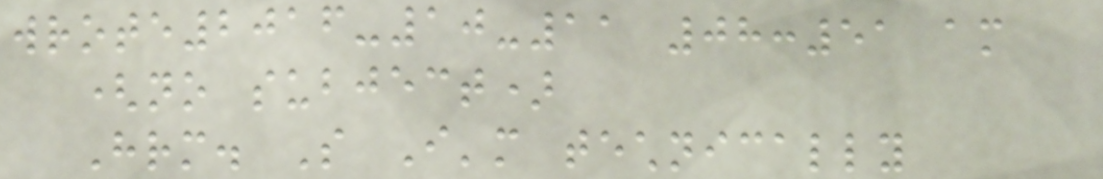wrote2016-10-11 08:51 am
(no subject)
Hrm. So I'm technically
